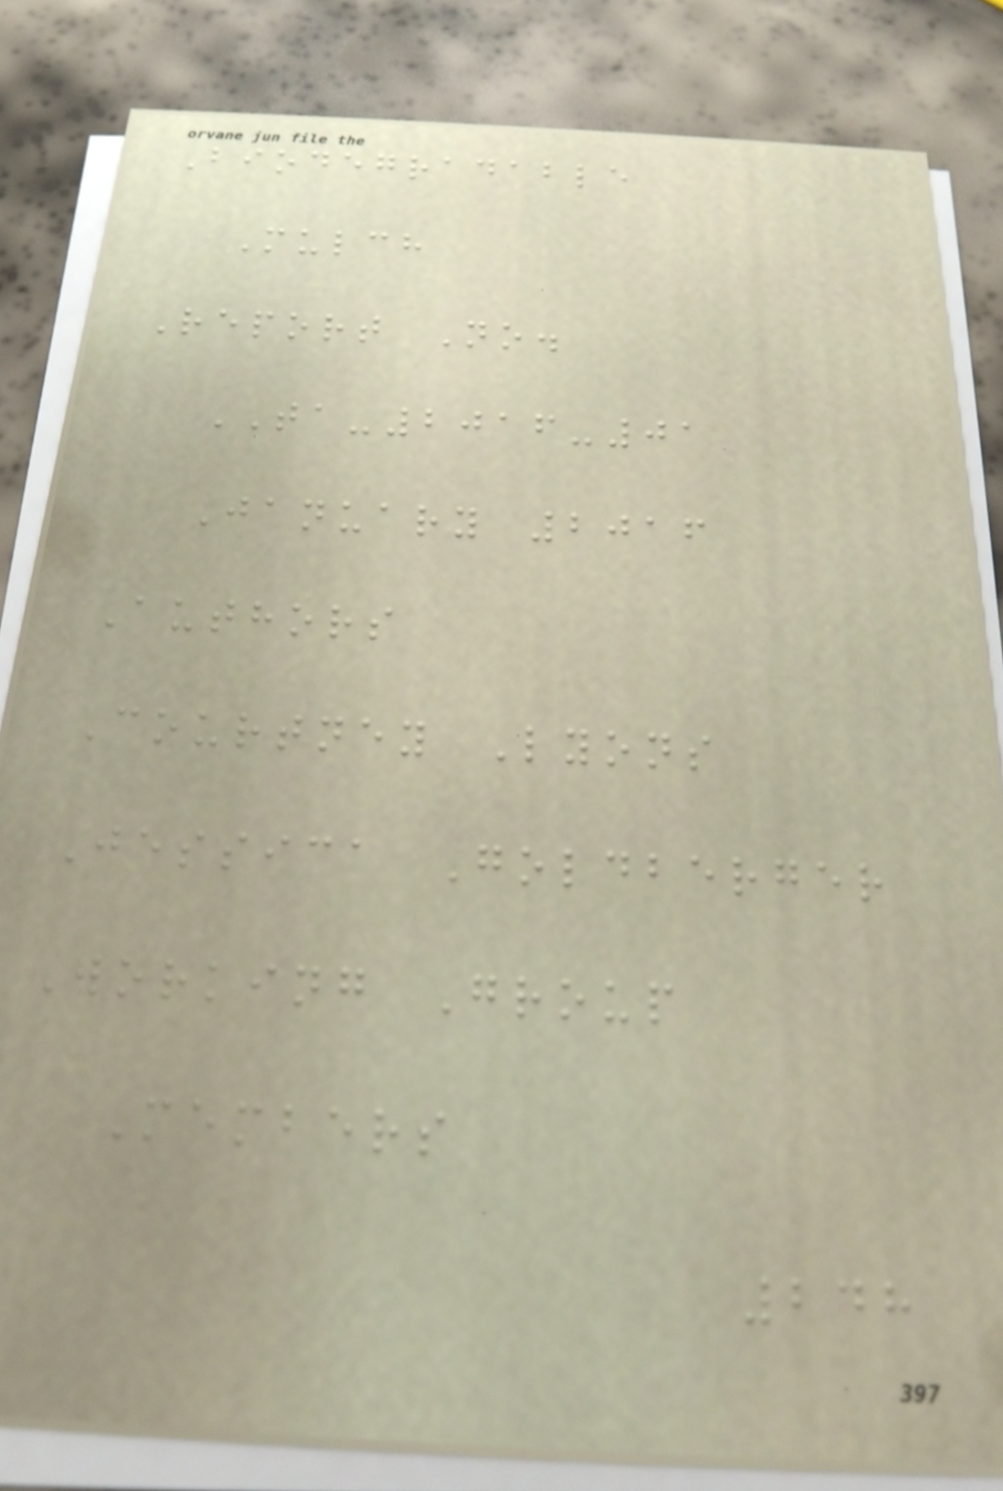Biodegradable
Mulch
Report No.
TA-2016-01
January 2016
Authors
Courtney Lyons
Jessica Goldberger
Working Group
Members
248
